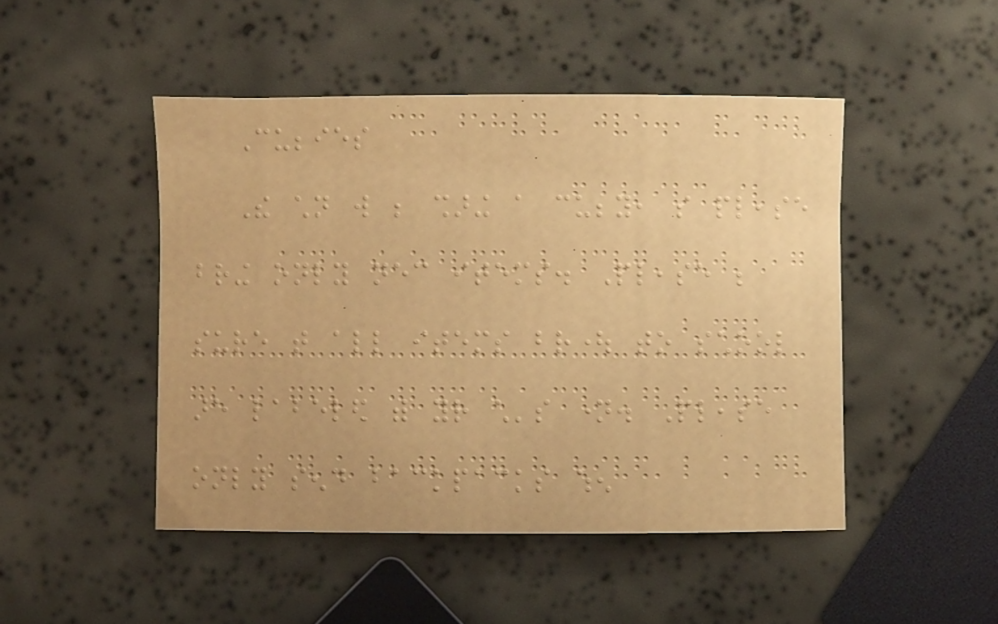Cubbies
The children will be sharing a cubby, so please
bring only necessary items. Please be
sure that all items brought to school
are labeled with your child's name. Please
only send backpacks when
